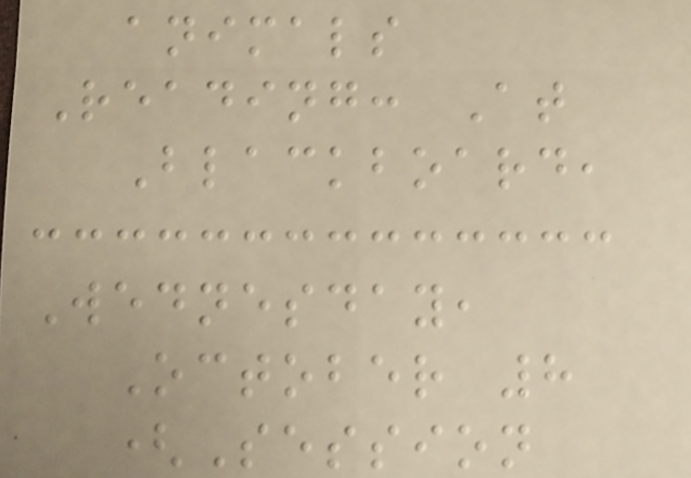animals
Reading: At
Blackboard,
Wednesday,
October 8
(Session
